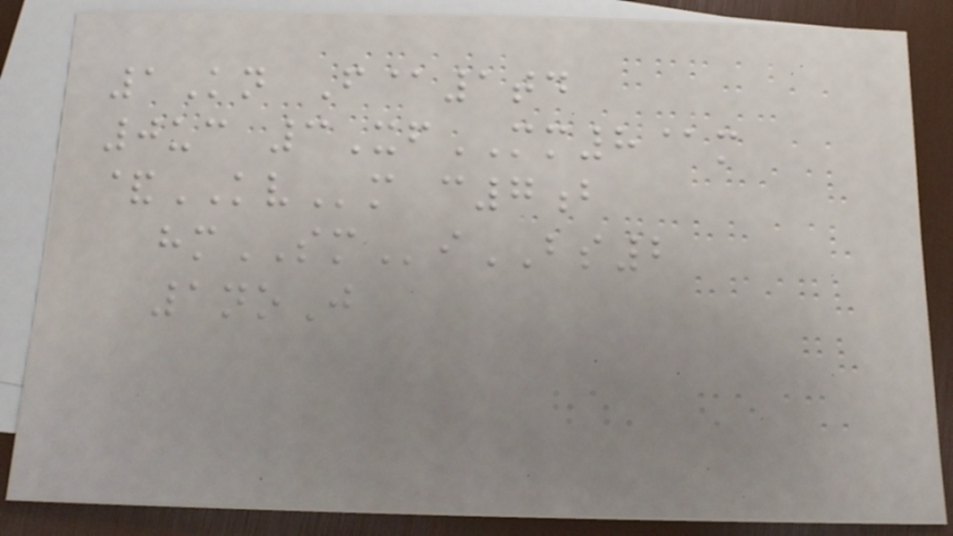1Kn F@1td
0uc 3XfMM8@m
&KVm c7b
hmSMiBS2
1noJ
